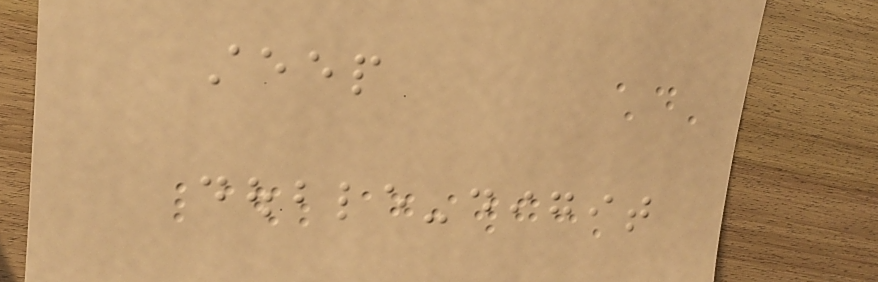steep
double-digit
